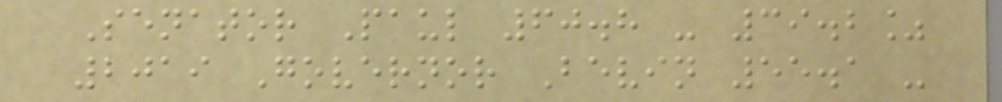Senator Paul 60.8 - 39.2%
2019 Governor Bevin 55.1 -
